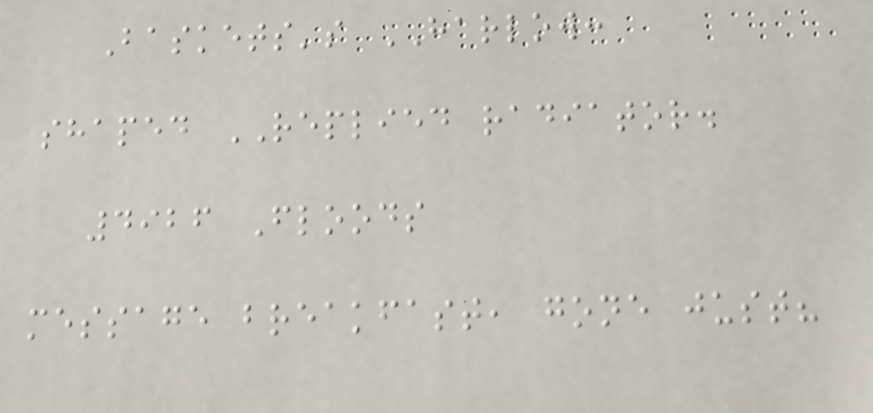Baskets's HARLOW:
shaped REPLIED radiator.
4926 Floods
message breakfast, gone just?
